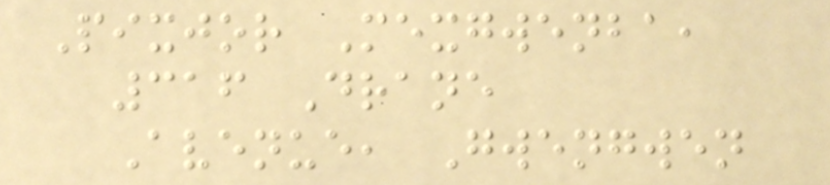Pixjor Mexgwenba,
316 Drane
Avenue, Gwengwen
